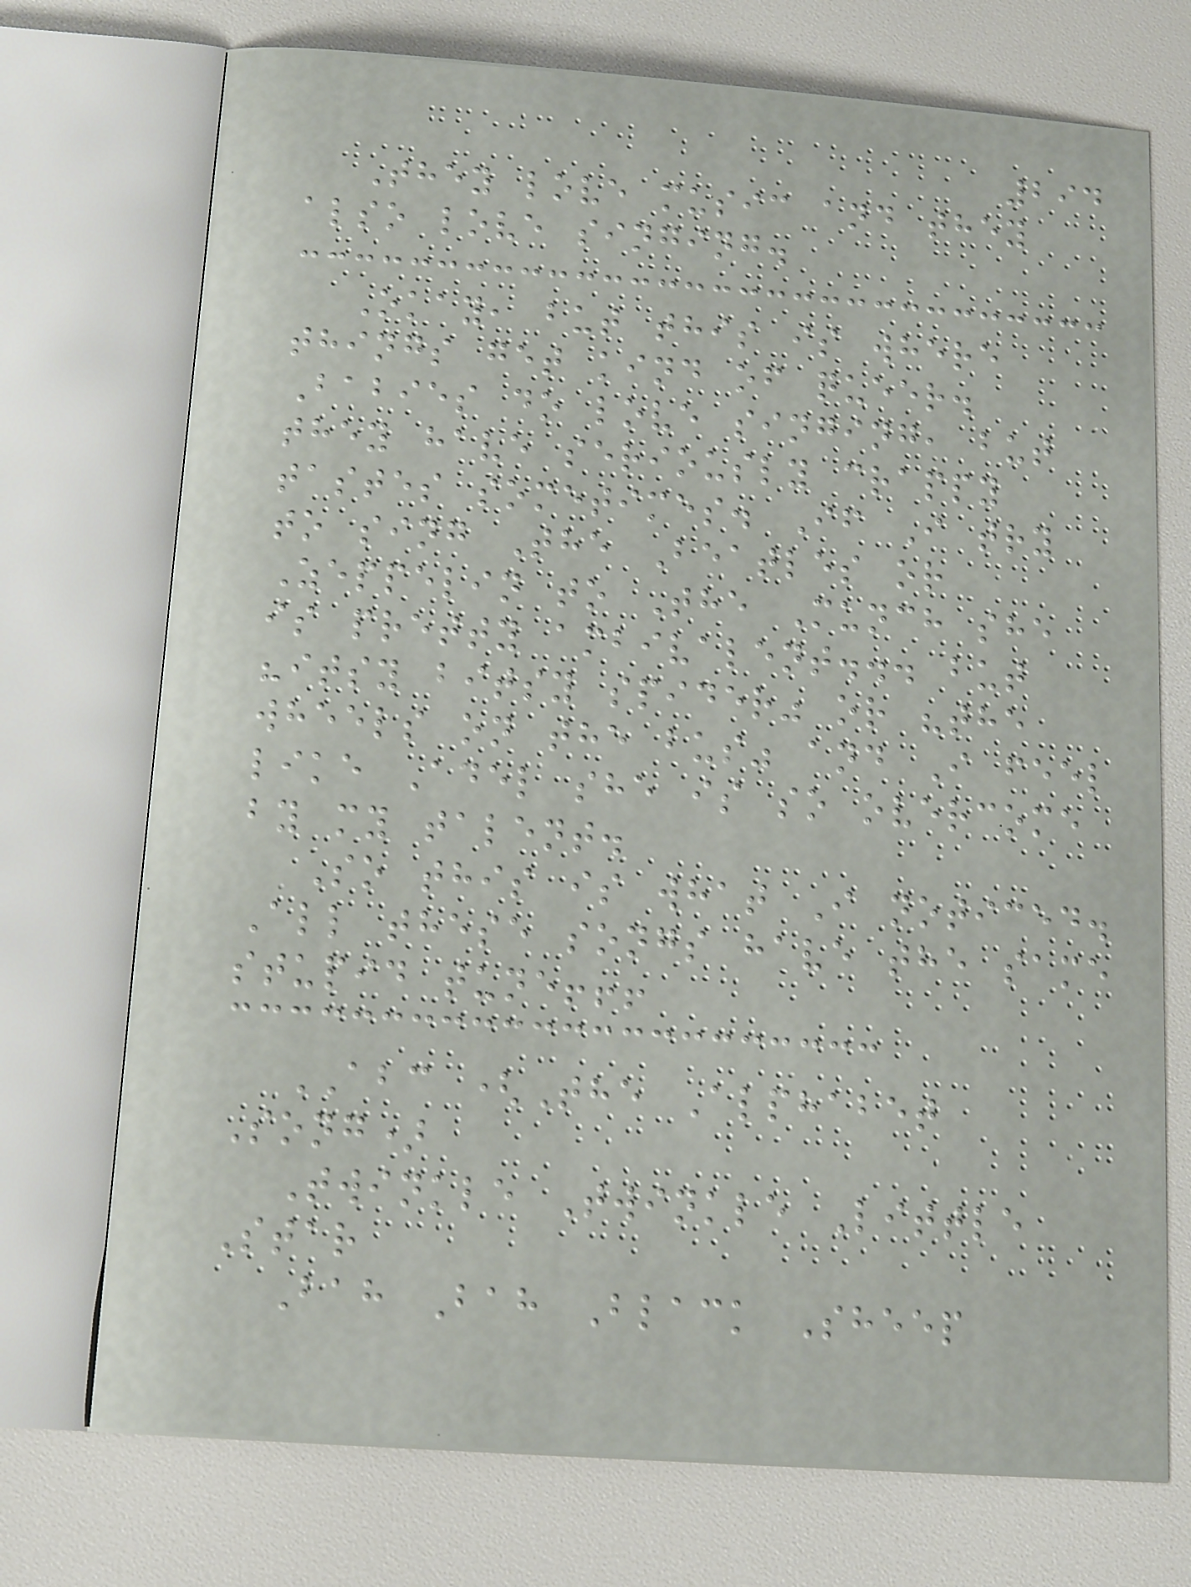294
They love music and they
also love singing.
Okay, but this is where
things get kind of queer.
Babies do love singing, but
they have seriously crappy
tastes sometimes. If I try
to sing The Beatles or
Zeppelin to The Munch she
is pretty ambivalent... but
"itsy bitsy spider" or "the
wheels on the bus" and I feel
like Adel she is so overcome
by my talent.
So this is what I noticed.
All these songs have the same
stupid tune!!!
ABC (The Alphabet
Song)
Twinkle Twinkle Little
Star
Bah Bah Black Sheep
